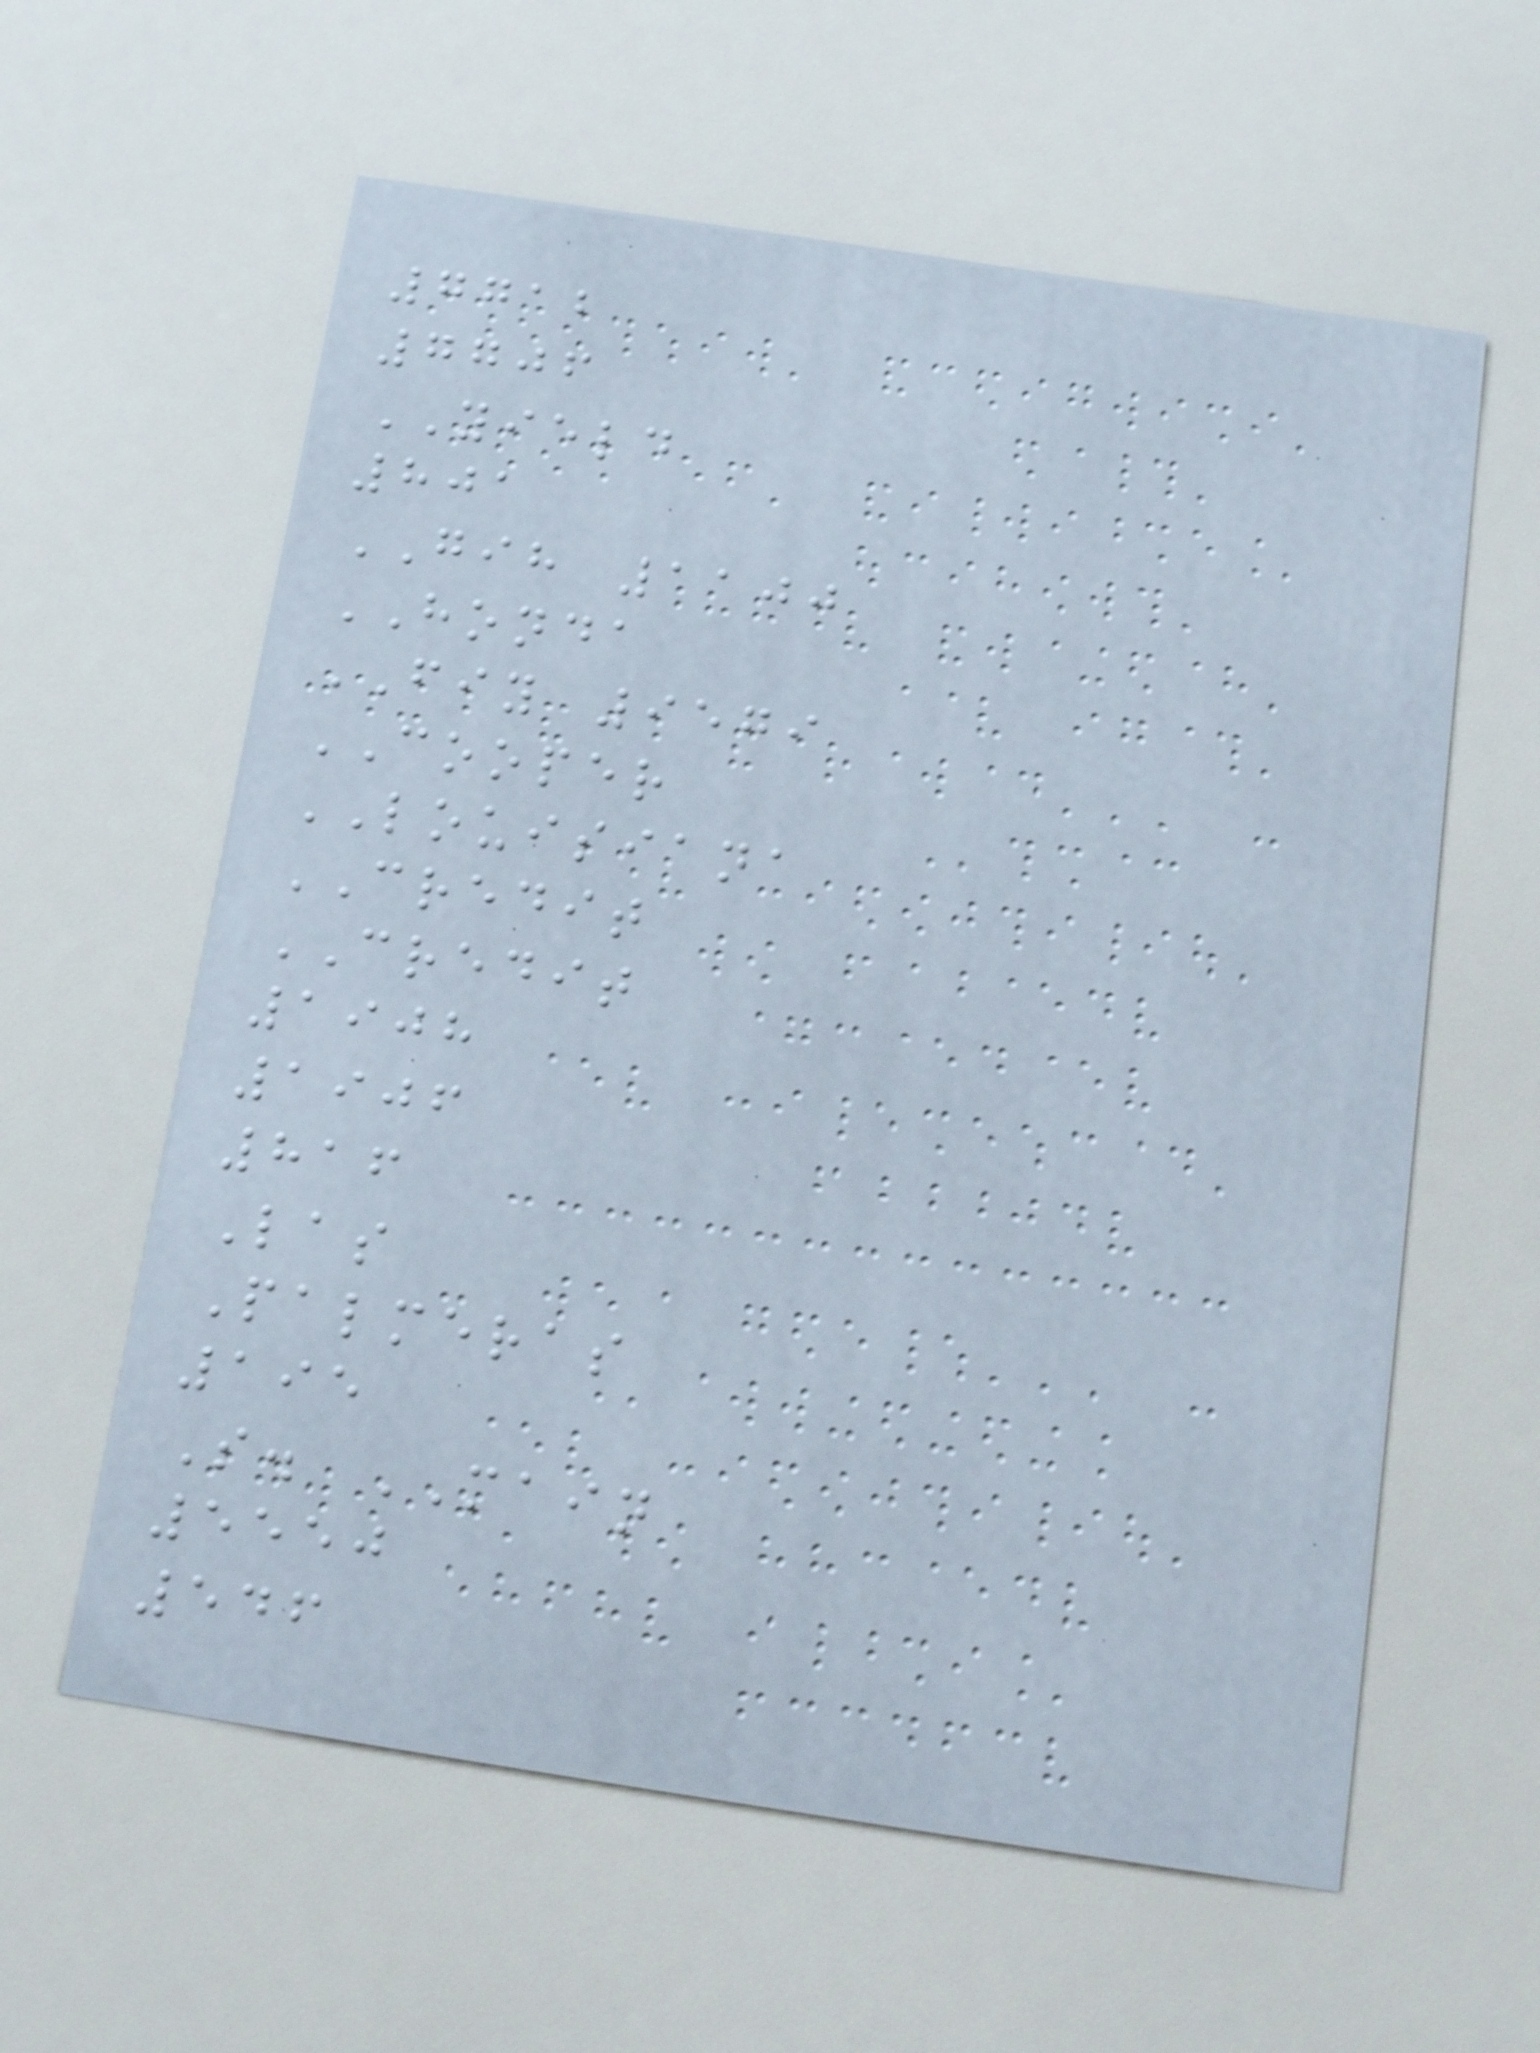7712
7706
YIELD
801
GIH 1100
HONDA
FIY 9579
COOPER
LOUISIANA
CREDIT
CREDIT
1908
1906
816
Las
Palmeras
195
S. MAIN
5550
546
